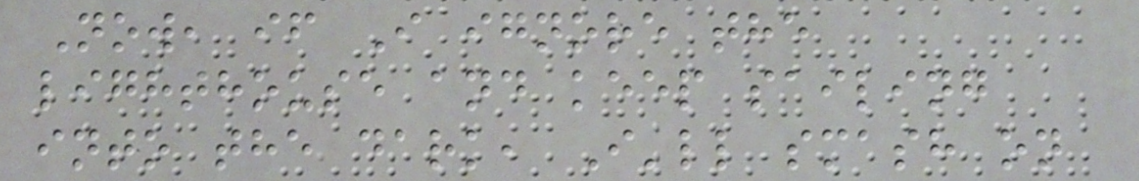Now, if I ignore the
lighthouse and keep sailing
into the dark, I'll smash on
